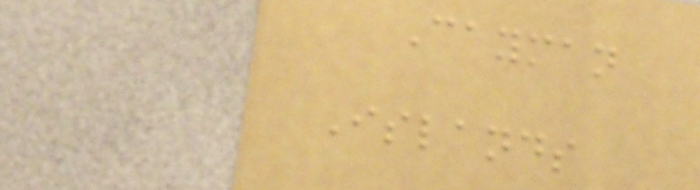Cayman
Islands
